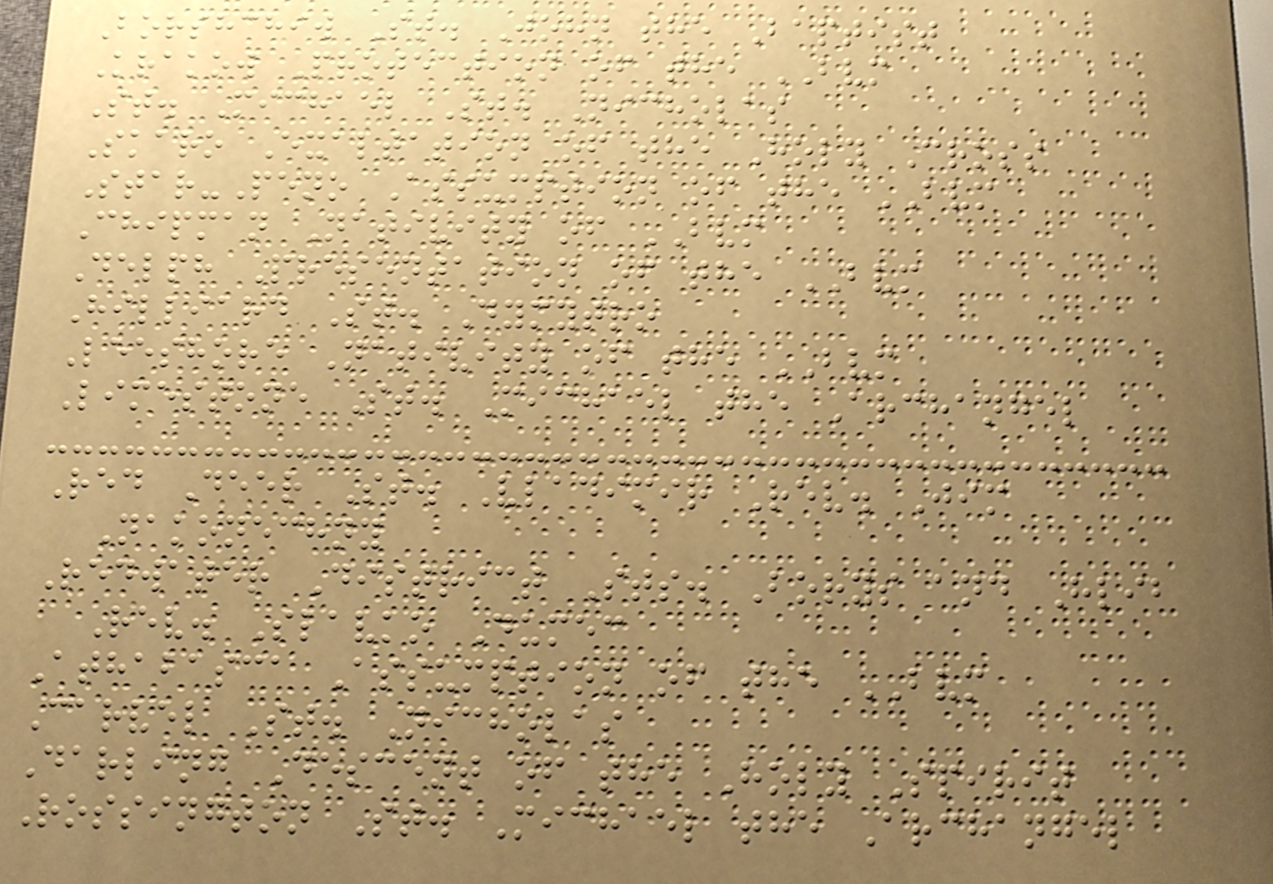Borshchiw St. John the Baptist
Krakow Protection of the BVM
St. Michael St. Nicholas
Skaro Exaltation of the Holy Cross
Star-Peno Assumption of the BVM
Chipman Nativity of BVM
Delph Presentation of the BVM
Hilliard St. Dymytro
Leeshore Nativity of the BVM
Limestone St. Michael the Archangel
Red Deer St. Vladimir Rev. Jim
Nakonechny
Redwater District Sts. Borys and Hlib
Rev. Slavko Dumec
Athabasca Assumption of the BVM
Carvel St. Nicholas
Darling Descent of the Holy Spirit
Rossington St. Michael the Archangel
